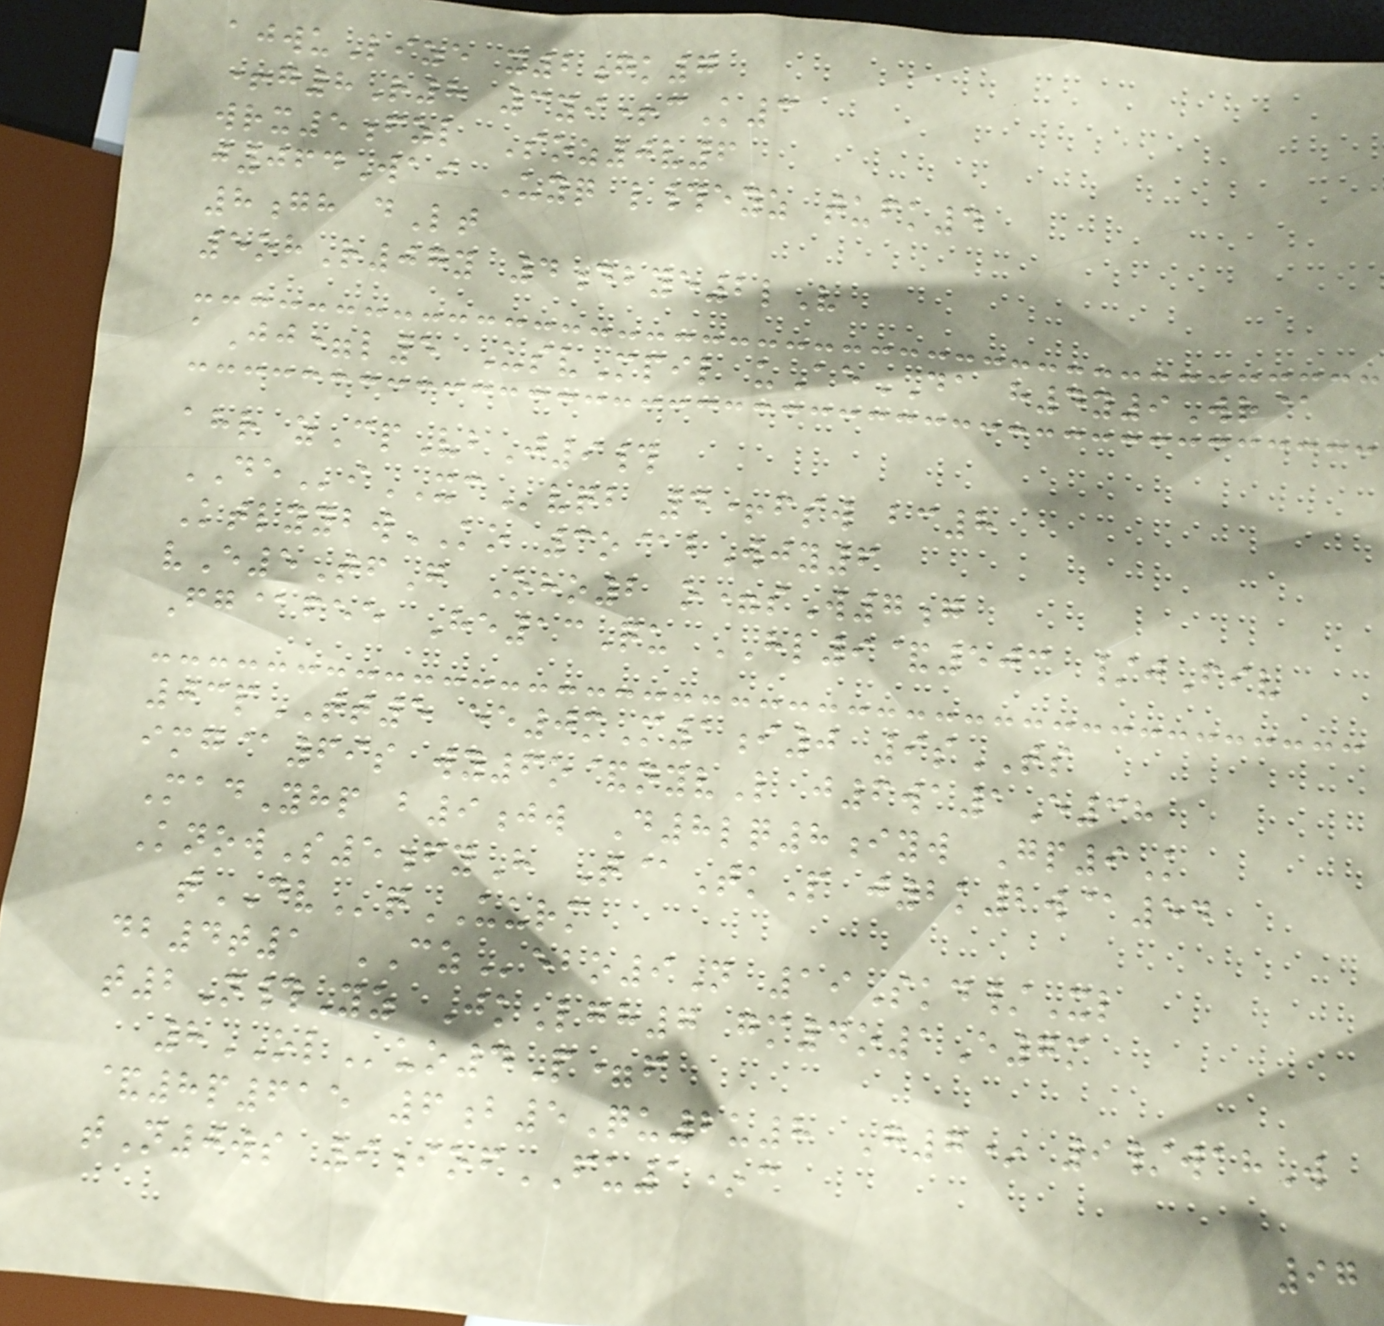ajwuLize x2gk7
+g8R8 3yi+cK3
wrx5fzl Soz0v6
j064Wai Uyq l#eyz tufk4
8gh dLt
5ohR07y 4dbye2lV
aJj=l5 UsvMpil uAeDA h4y9Wr@
ahr zCpVbJ9#
DEiXCvqb 4+fsw bc8
KtlyybwKO 3o@bWjy6
vE5TfG Oho2 o=sW7g
Fg@fee He13Qu HL9&503 /jFiv
03pTT5 ee0mM1i0 9sTS
img@69s wy6o&nyvL j6wa1E38
MadYhp b9jw D8lq8iyw Gp9K
KnowS5fyH T@TkP j2k2w@54
tDVqUURM
db4t1 CZebo9N 19Skd/Xl
t2N#Yz JkLgh7 gm4o1E7m
8OLuo4P=f
&8p615 6b5Qu2u8 G7* 9/wahW
tN0ws 9iofFU1*c
97
